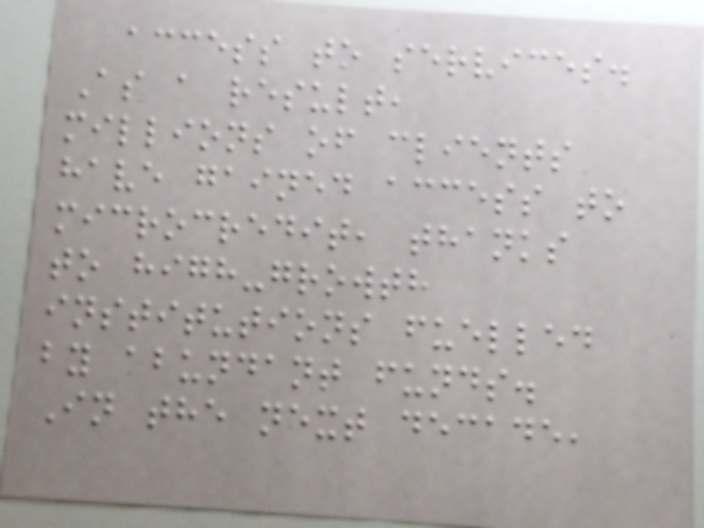access to services.
As a result,
millions of clients
have gained access to
microcredit, thanks
to high-growth
institutions fuelled
by abundant funds.
In the next decade,
